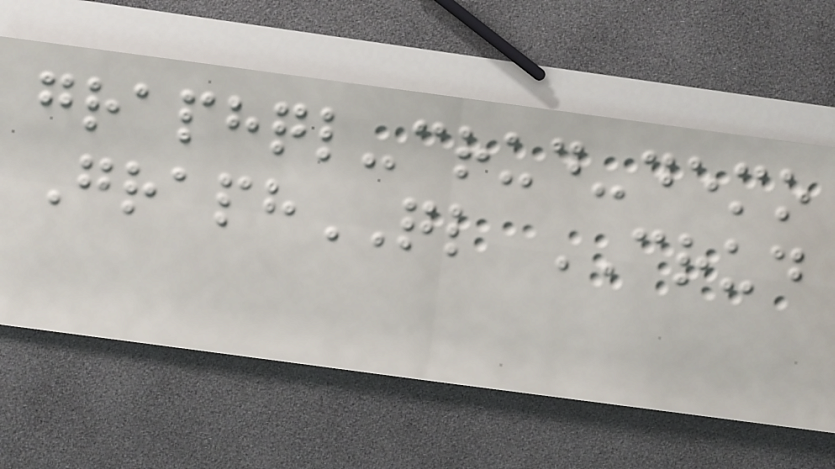graphql-crud-demo
GraphQL CRUD
